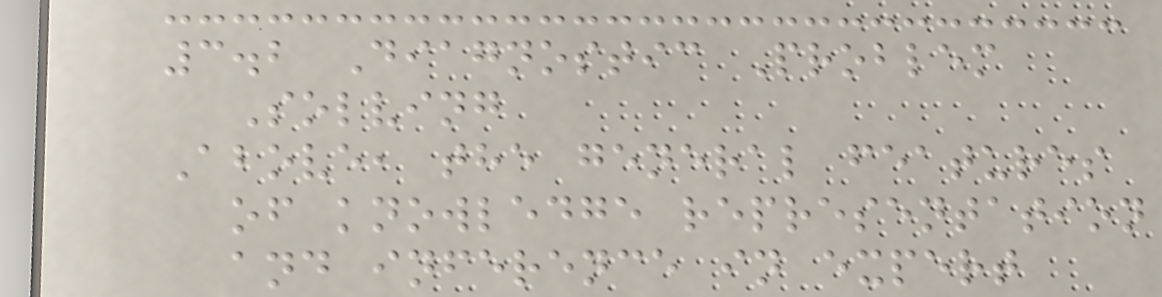3.2 Diagnostic Problem
Solving
Above, the general features
of knowledge representation
and inference in expert
